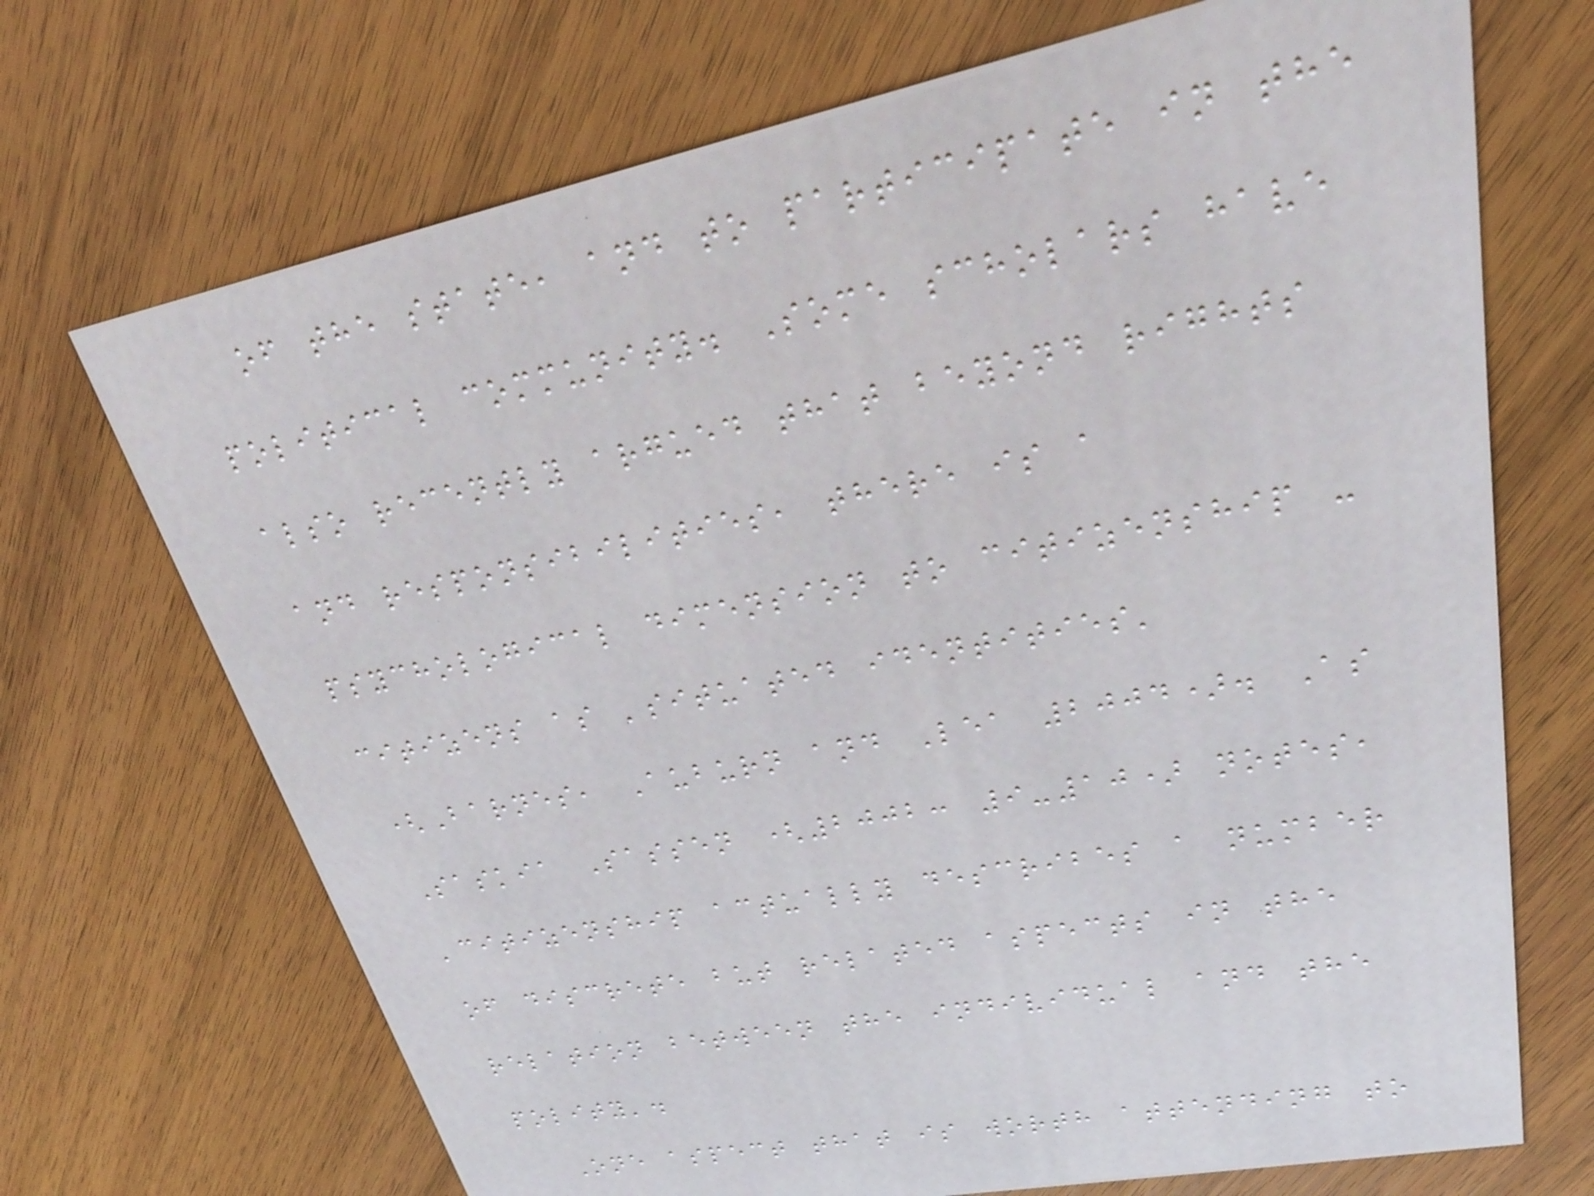of the state, and to participate in the
political community. Some scholars have
also recently argued that beyond rights
and responsibilities, there is a
psychological dimension to citizenship -
citizens as 'situated identities'
(Barnes, Auburn and Lea 2004). As
Saskia Sassen (2002: 9-10) notes,
'citizenship actually describes a number
of discrete but related aspects in the
relation between the individual and the
polity'.
One aspect that is worth attending to
